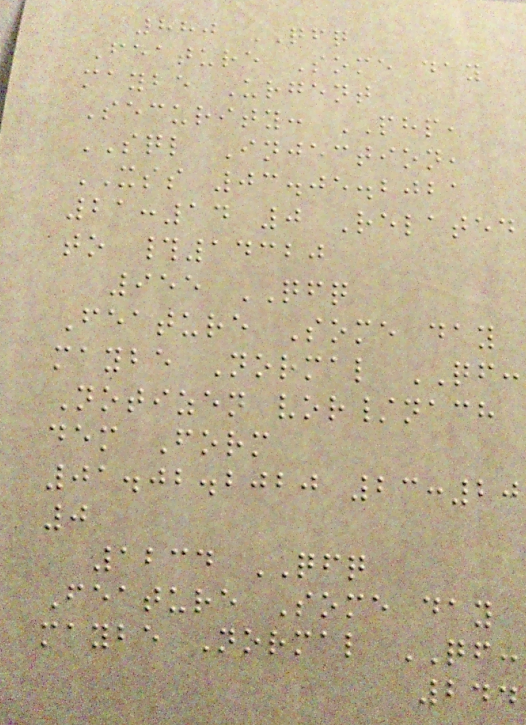880 QFQ
Feature Some day
maybe Urgent
Security: PHP,
SQL Injection,
XSS 03.05.2021
21:14 0 Related
to #14320
955 QFQ
Feature Some day
maybe Normal QF:
Notizen vor/nach
dem Form
01.02.2020 23:20
0
1234 QFQ
Feature Some day
maybe Normal QF:
244
